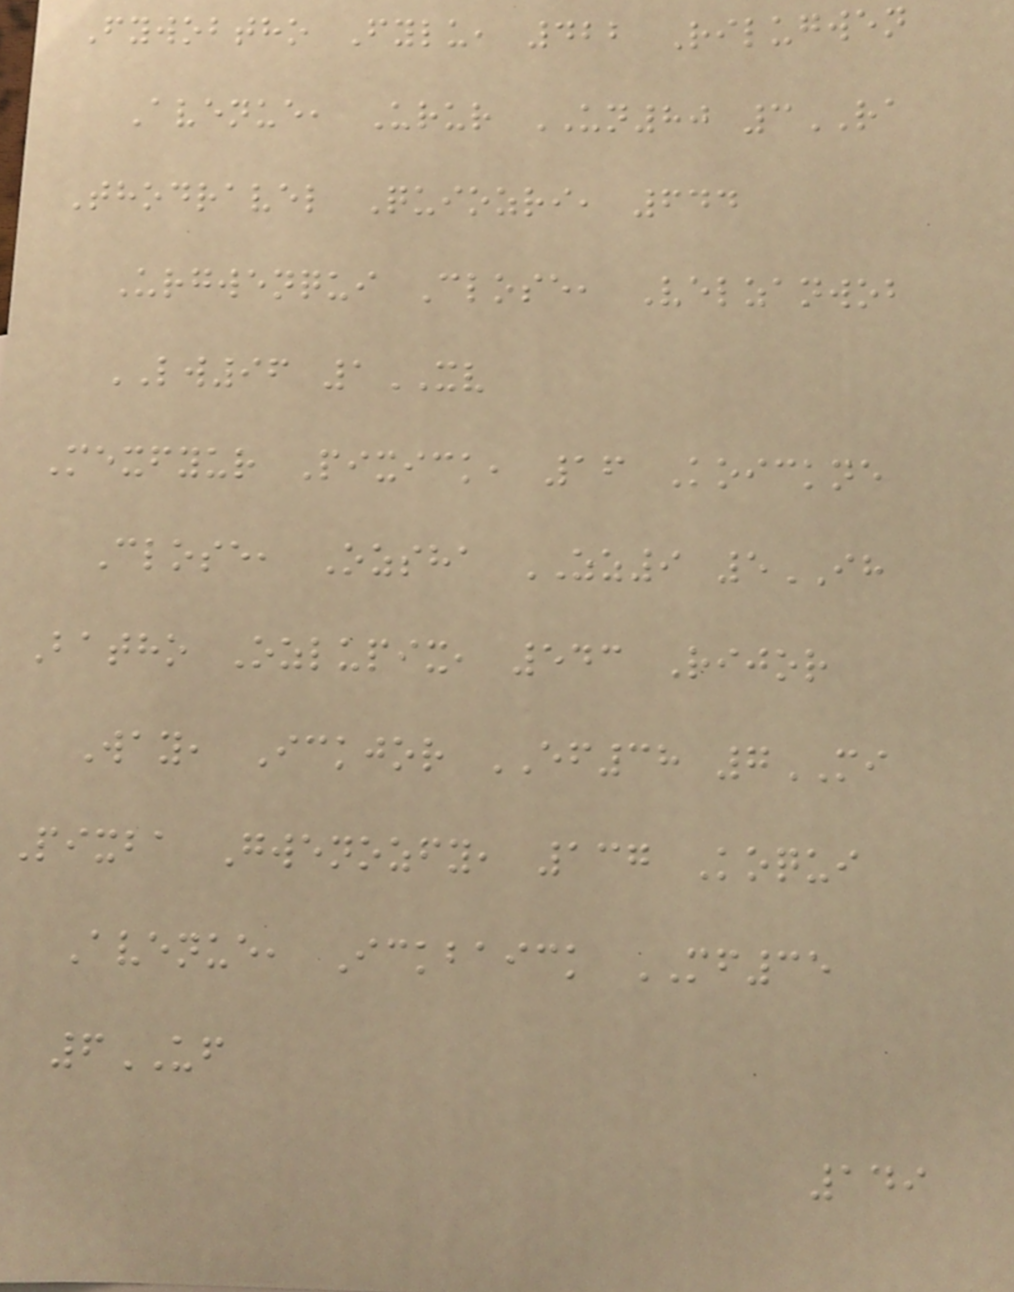Fywobtho Fylu, 422 Rilugwen
Avenue, Urur UN80 3RA
Thodravel Quiozri, 644
Urgwenqui Close, Velzanwob
LW96 1XV
Mexfyur Pixick, 16 Koickne
Close, Ozsha ZZ9 5IH
Batho Ozlupix, 543 Rijor
Way, Ickjor EF38 7MI
Pixba Gwenozfy, 137 Koqui
Avenue, Ickbaick MF35
6UF
149
